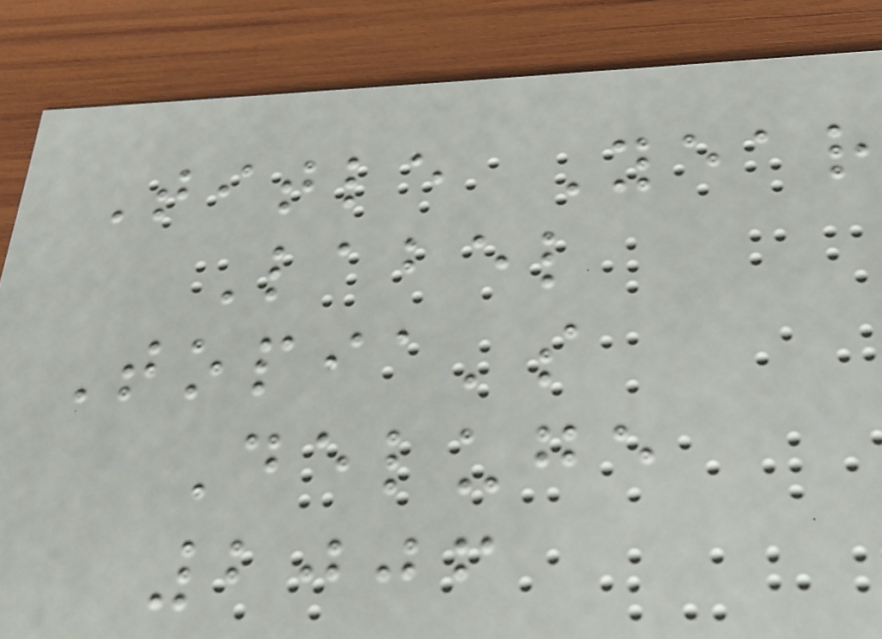Title Year
Label
Topia's
Deluge
2006
